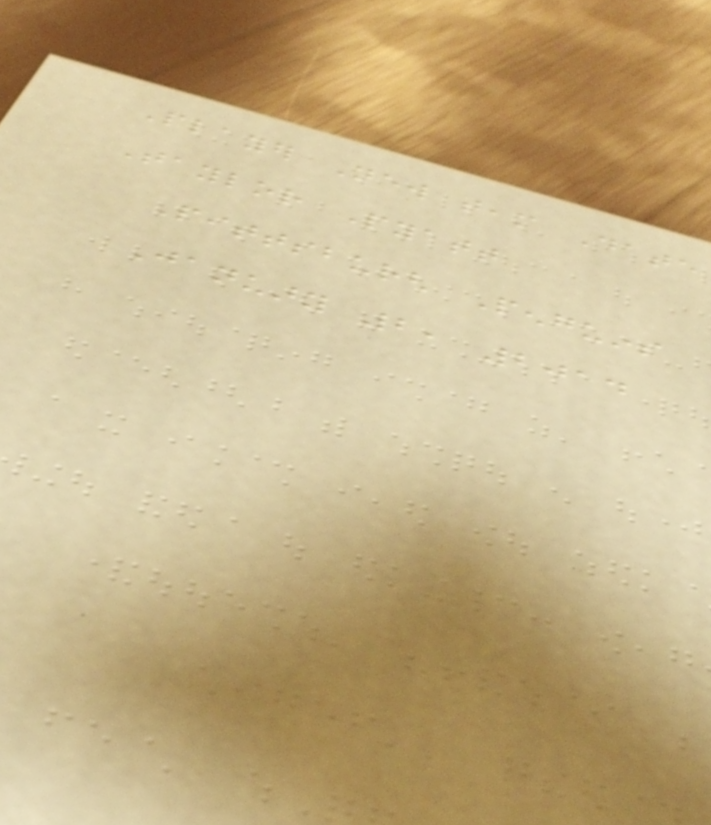Player New team Date
Taylor Pyatt
Pittsburgh Penguins
January 2, 2014
